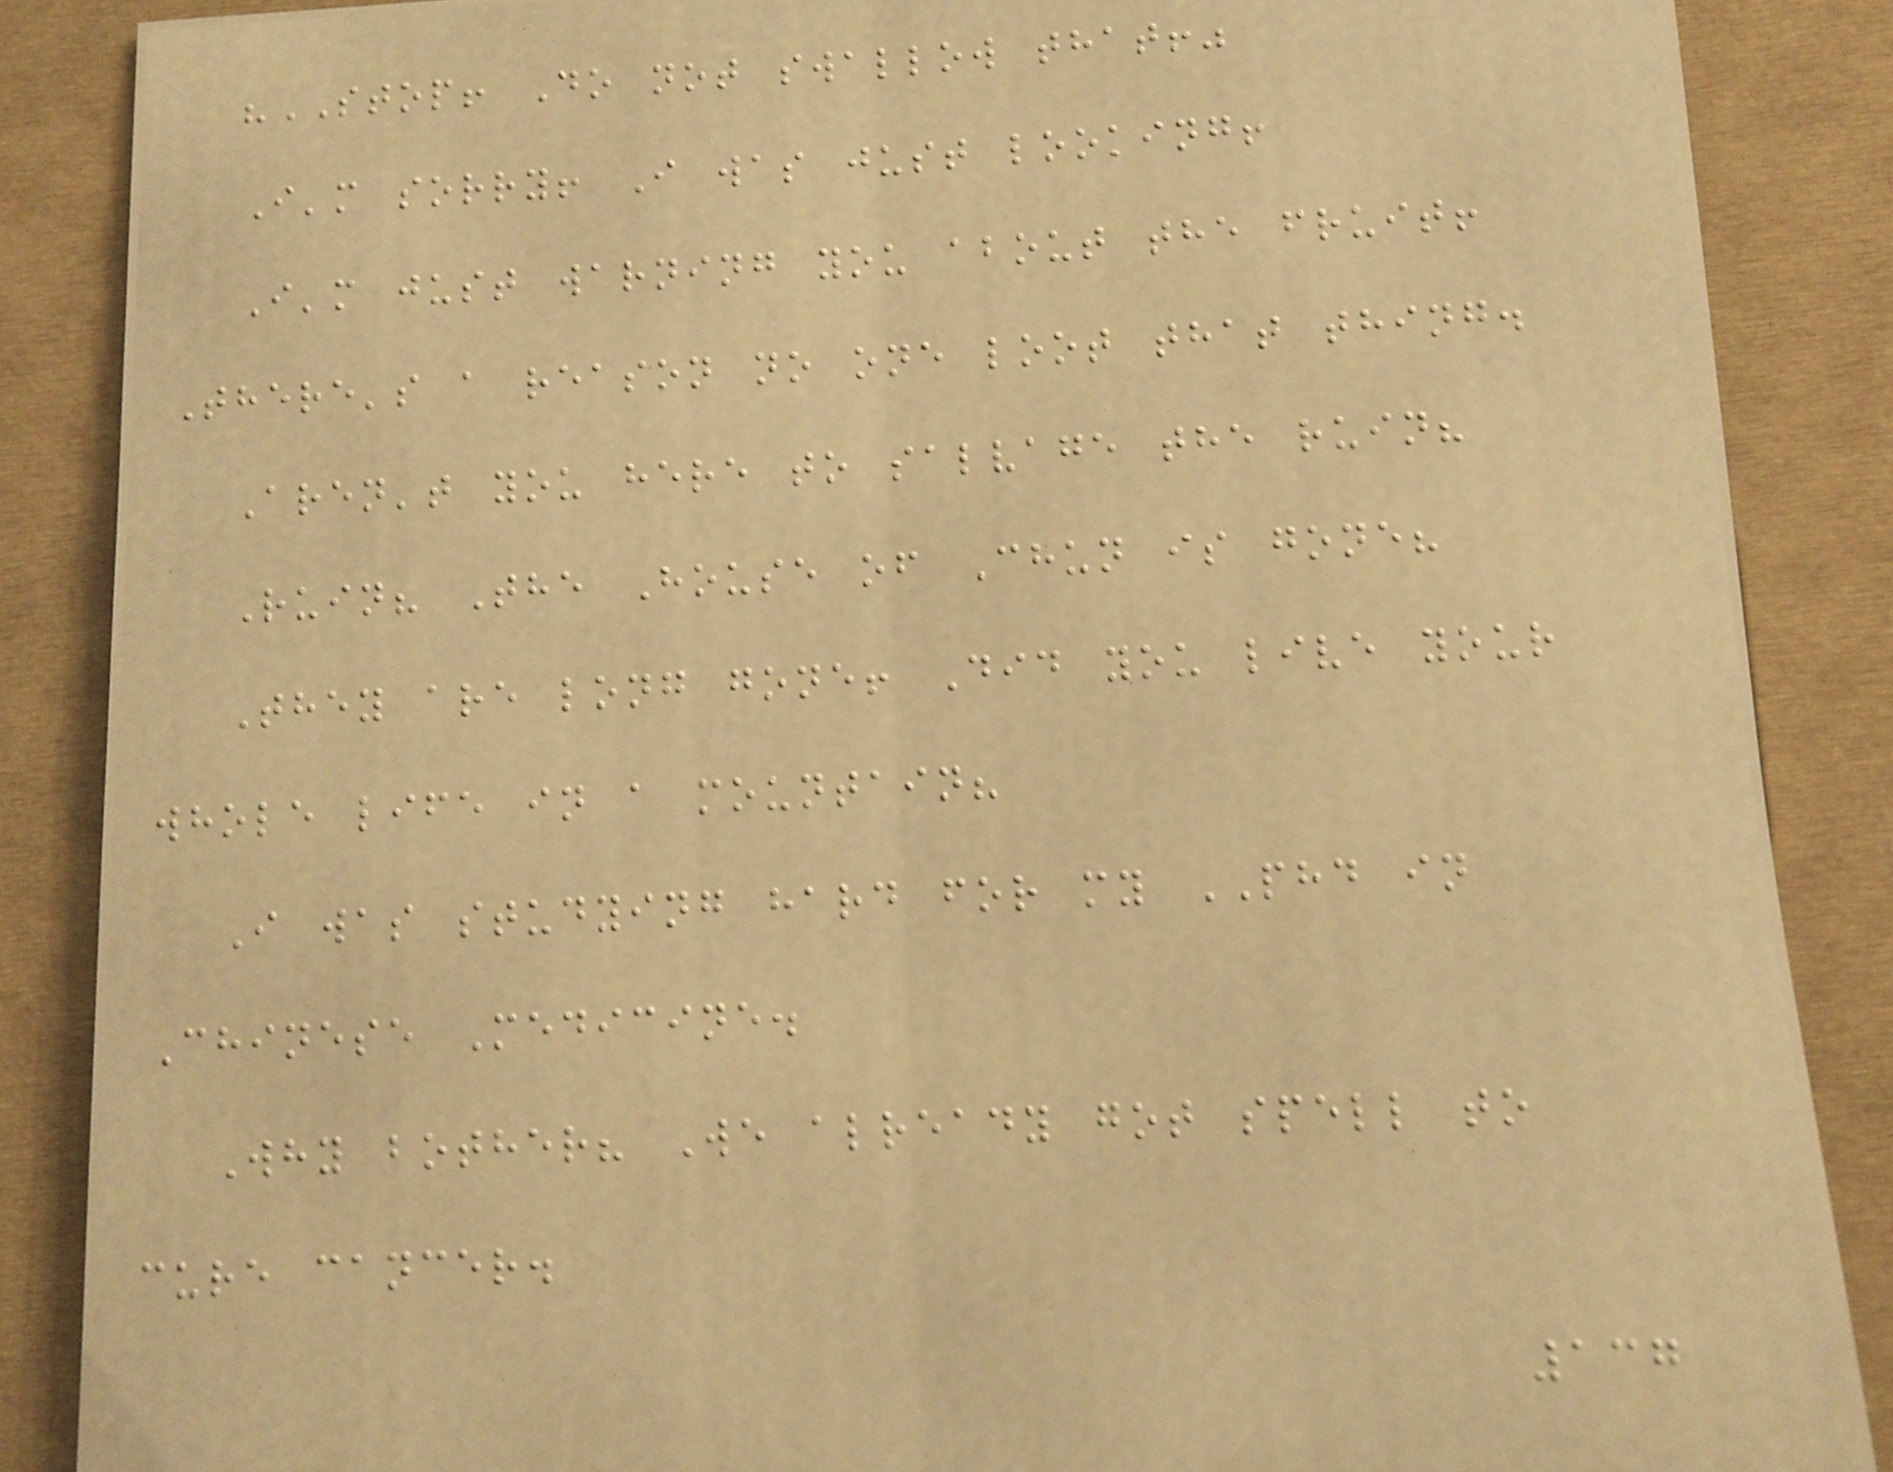"STOP! Do not swallow that!"
I'm sorry! I was just looking!
I'm just warning you about the fruit!
There's a reason no one loot that thing.
Aren't you here to salvage the ruin?
Ruin? The House of Chun is gone?
They are long gone! Did you live your
whole life in a mountain?
I was studying hard for my PHD in
Chinese Medicine.
Why bother? We already got spell to
cure cancer.
137
